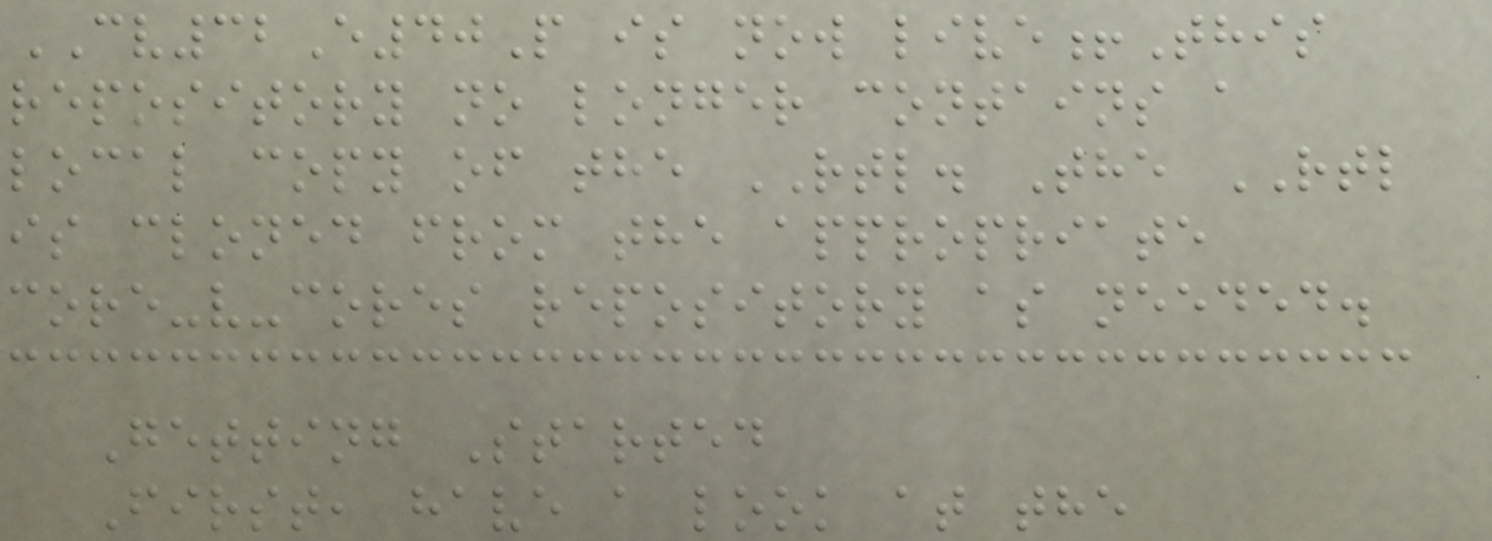CV32E40P is now live!This
repository no longer contains a
local copy of the RTL. The RTL
is cloned from the appropriate
core-v-cores repository as needed.
Getting Started
First, have a look at the
